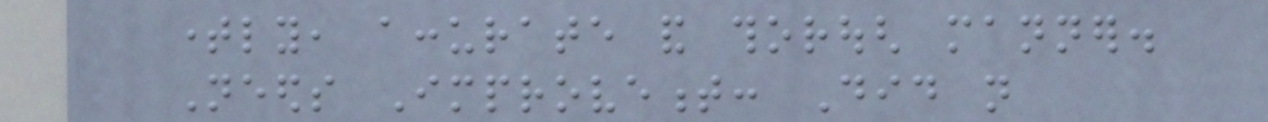timely, accurate and thorough manner.
Needs Improvement: Did not
